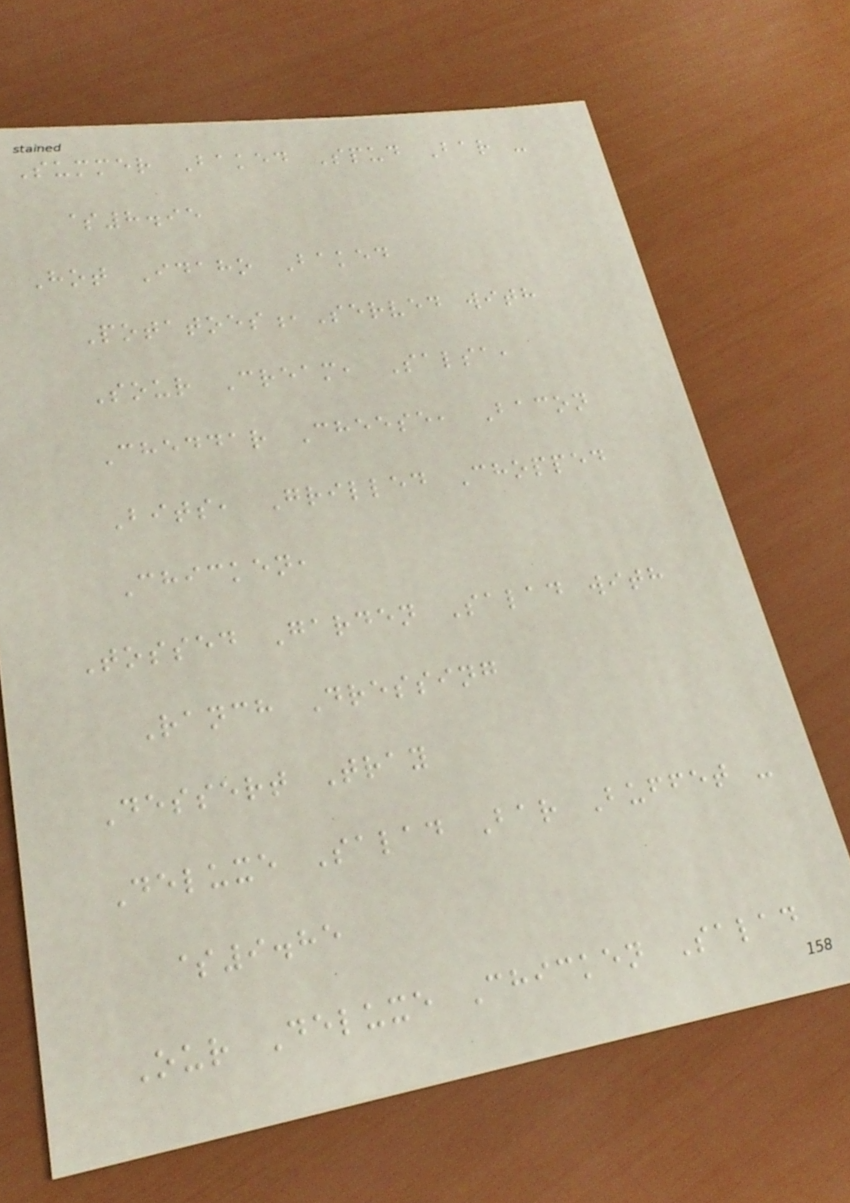Summer Baked Spud Bar -
$8.95
Hot Idaho Baked
Potatoes,Served with
Sour Cream, Salsa,
Cheddar Cheese, Bacon
Bits, Grilled Chopped
Chicken,
Tossed Garden Salad with
Ranch Dressing
Dessert Tray
Deluxe Salad Bar Buffet -
$9.85
Our Deluxe Chicken Salad
